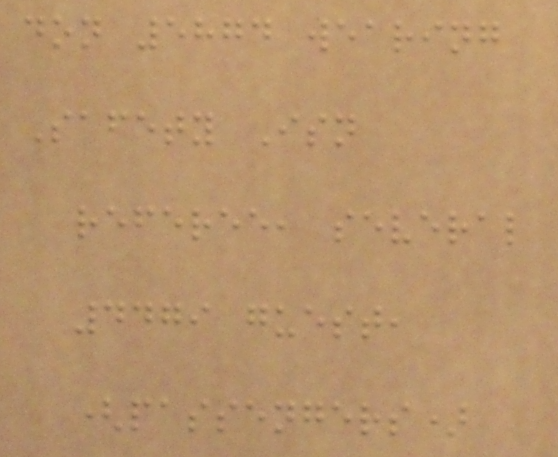don 5874 wearing
Safety Isn
referee, several
4479 guest,
(passengers)
